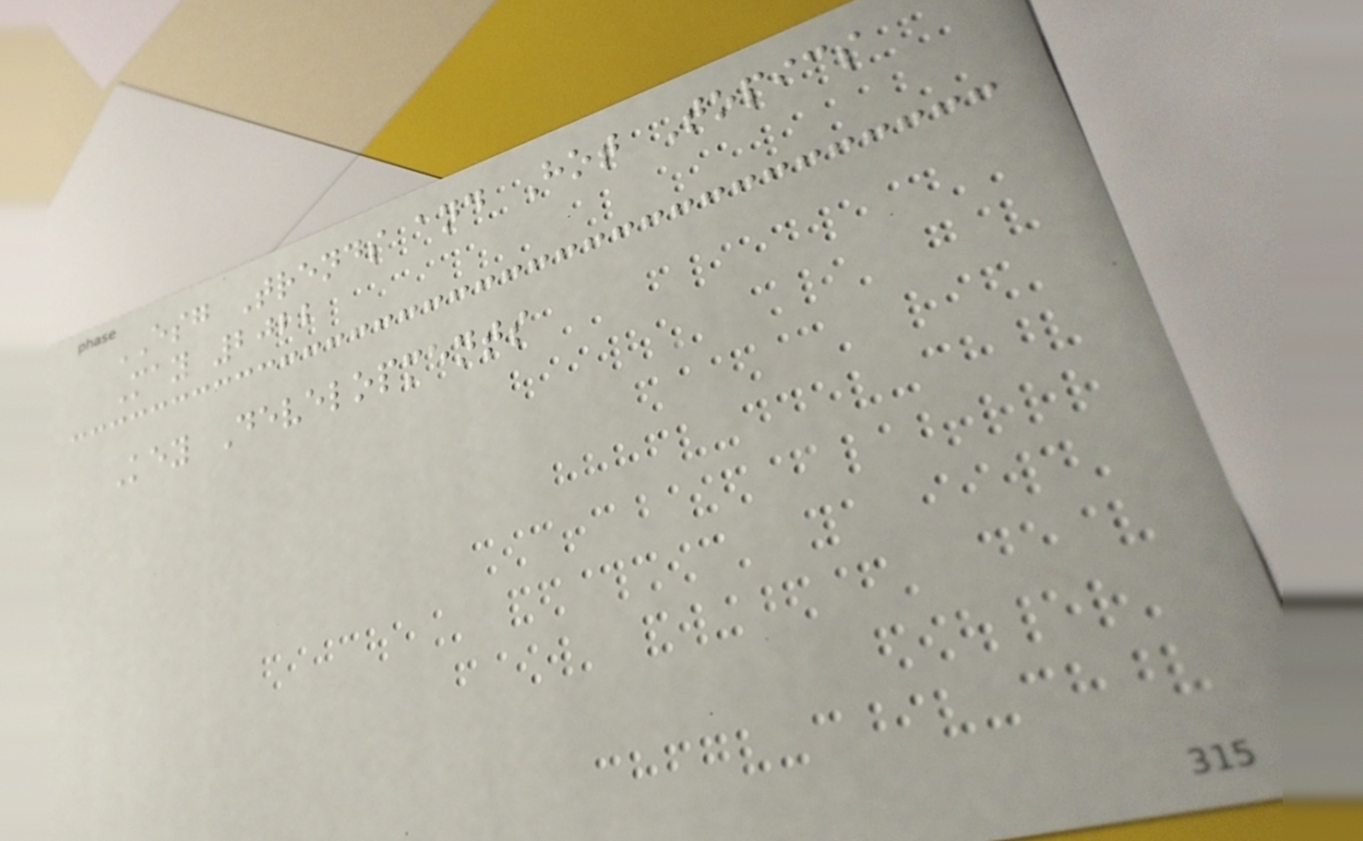ESG Trends and Hot Topics
May 2022
Key Developments
